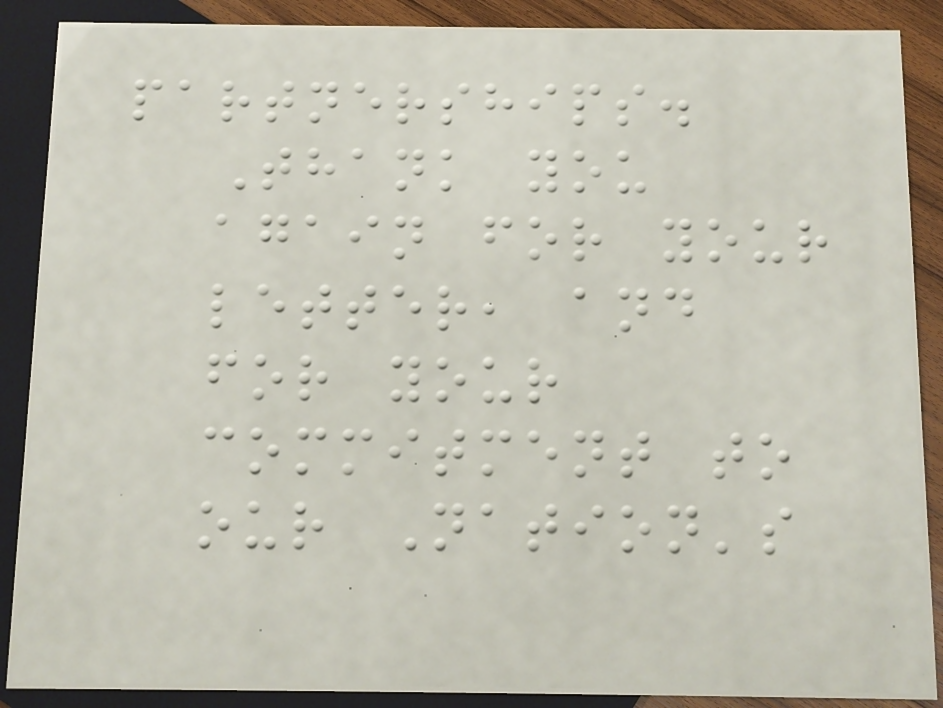partnerships.
Thank you
again for your
letter, and
for your
commitment to
our Nation's
